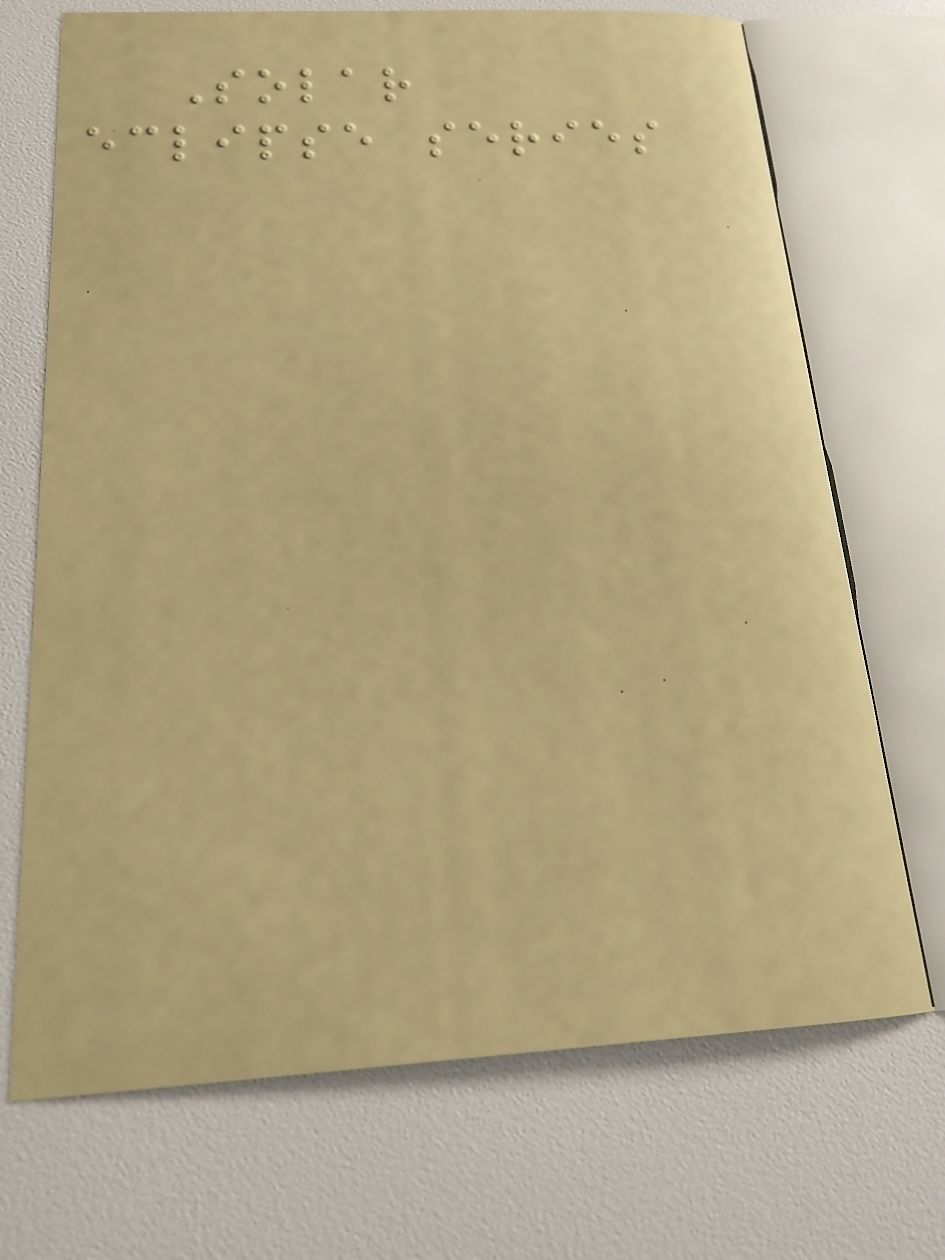Solar
eclipse series
